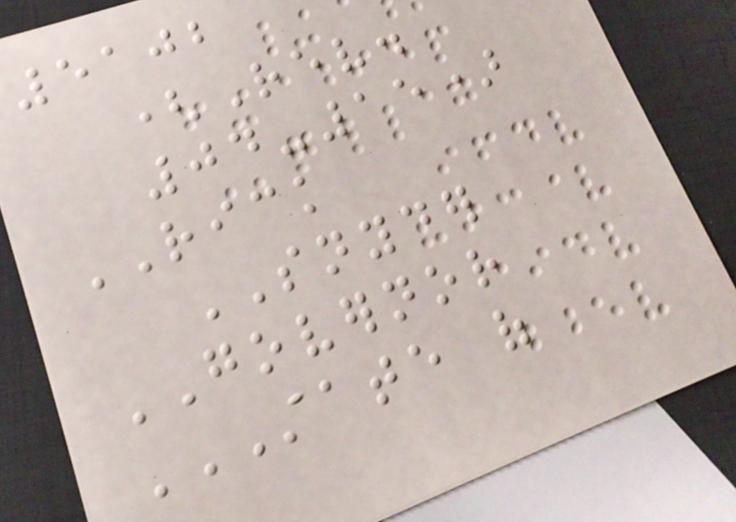5102
(Rev.
04-15)
RICK
SNYDER
GOVERNOR
STATE OF
